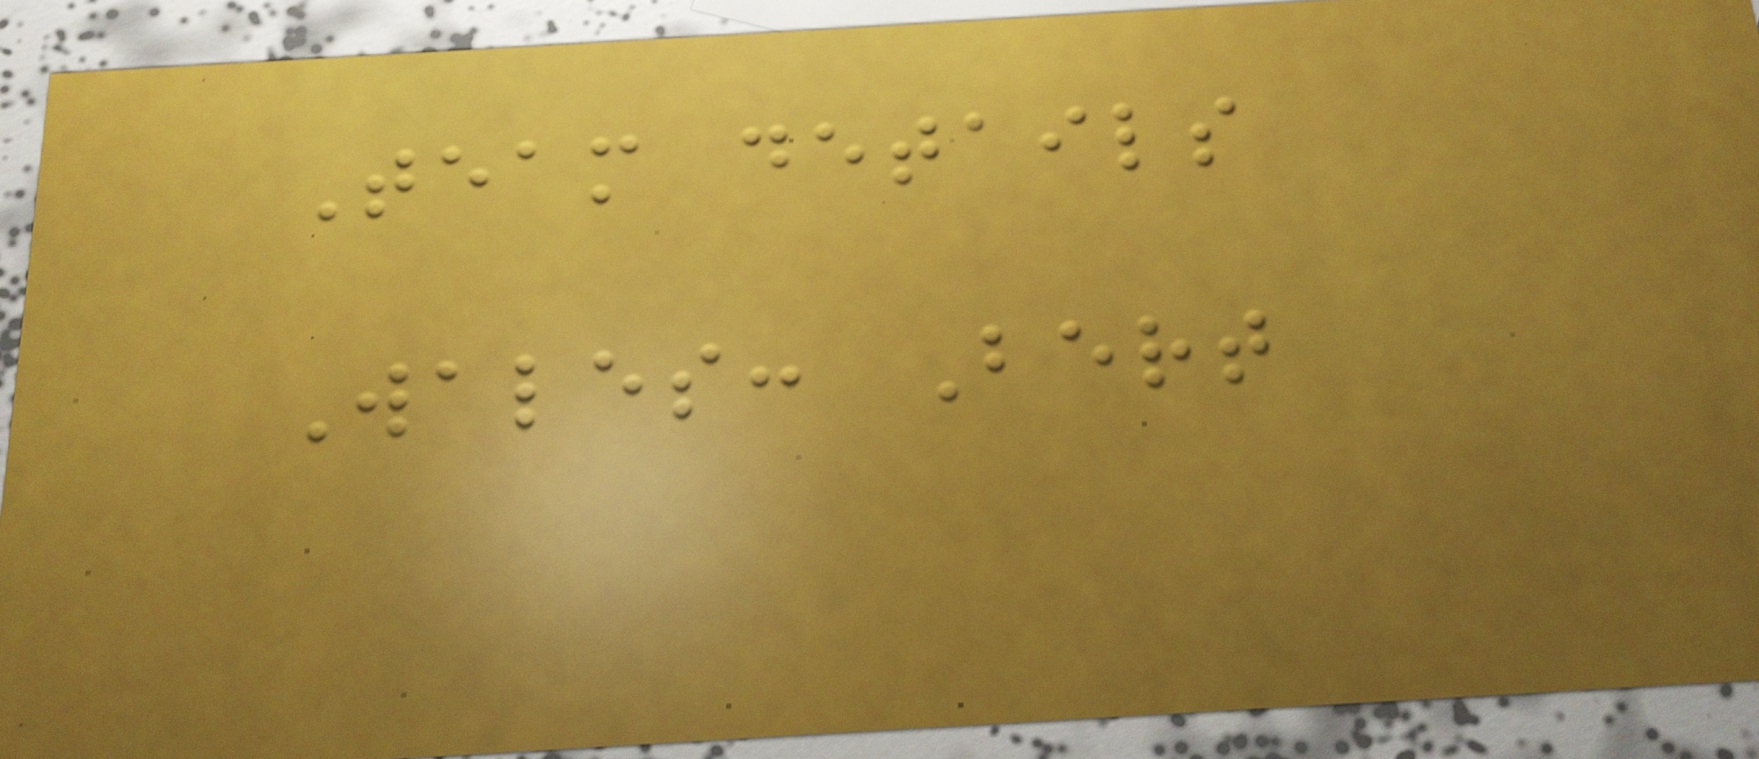Team details
Wales: Bert
